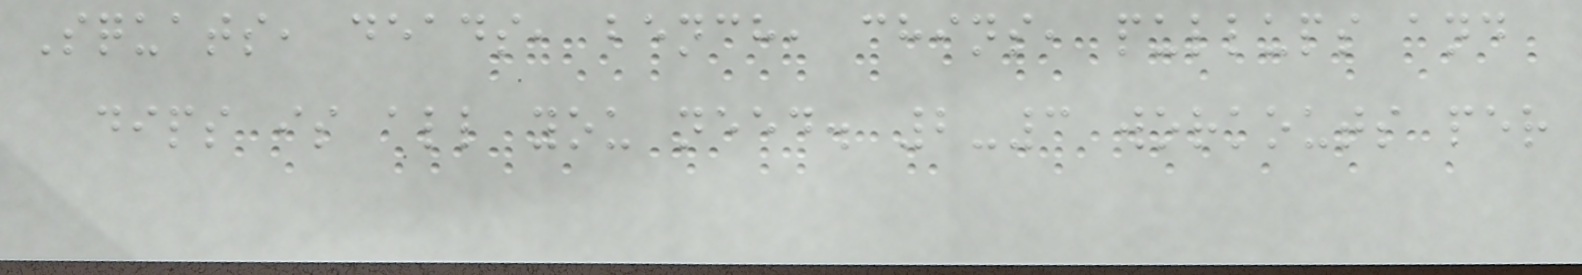Squats, deads, bench, chins, pullups and
dips is all you need. 2-3 workouts per
